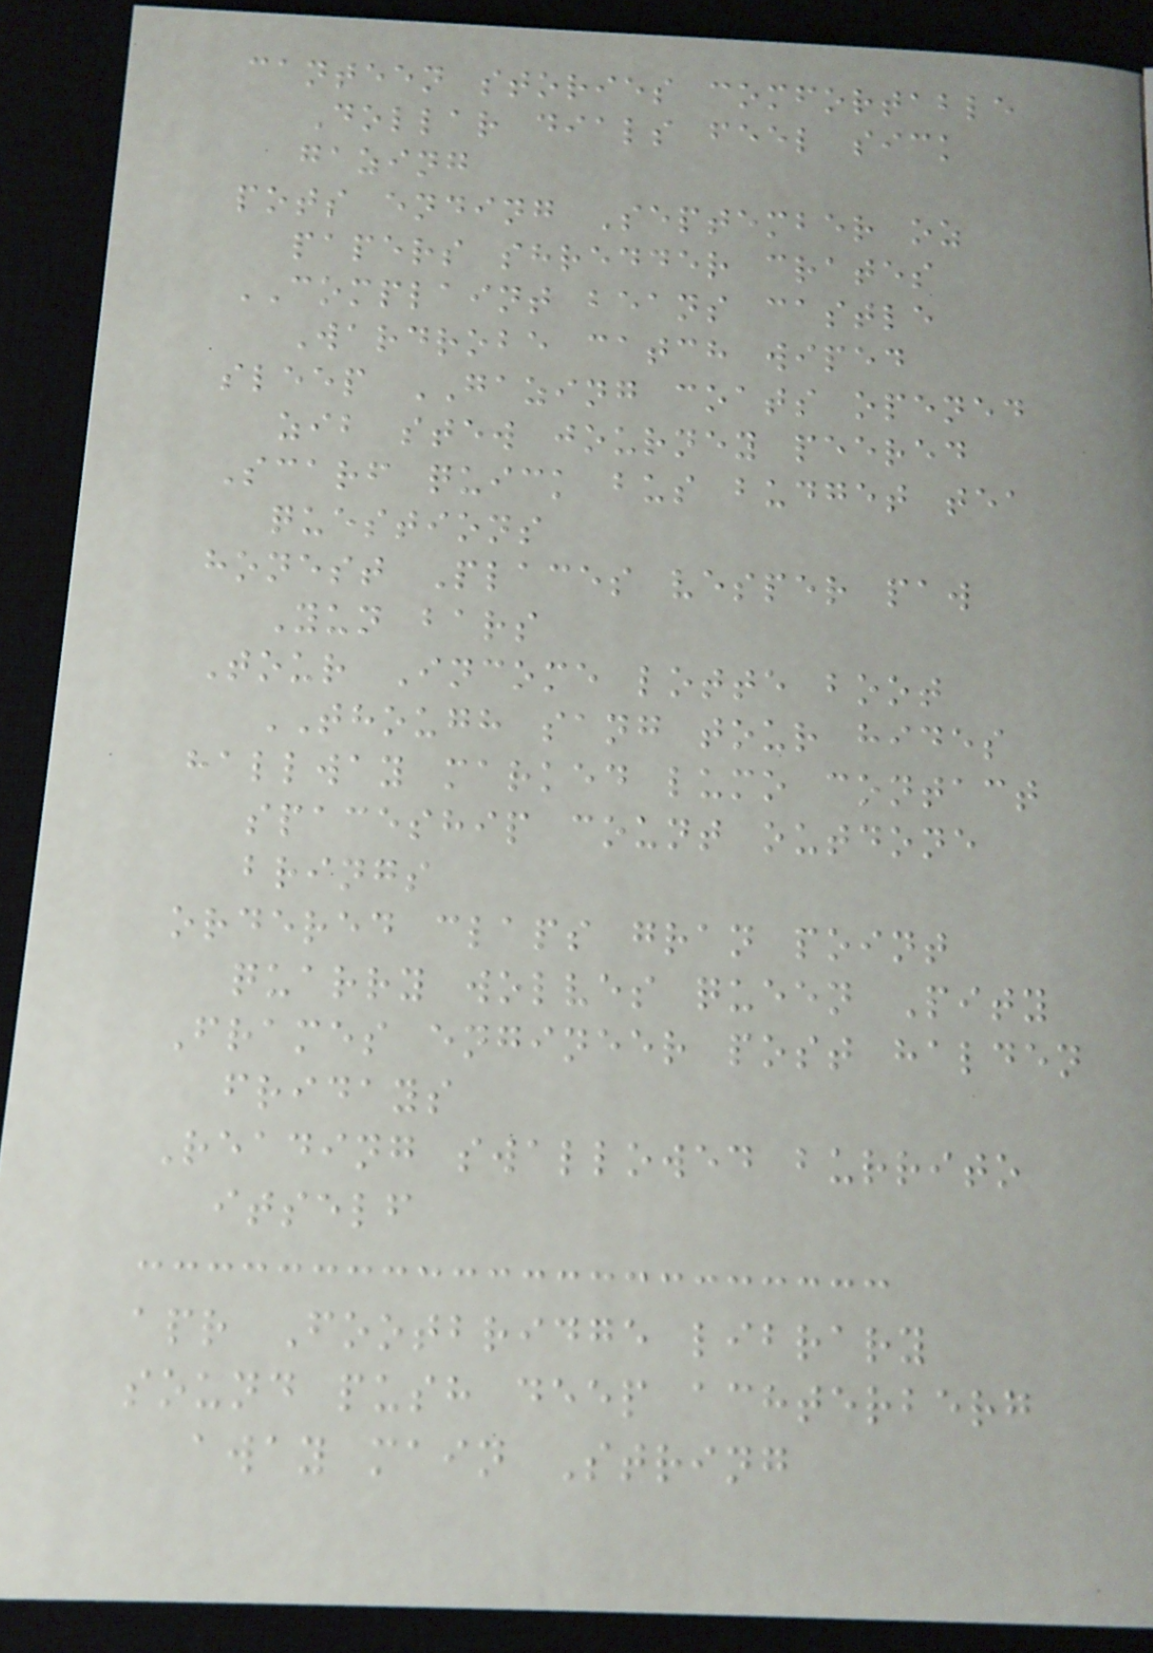canteen stories comfortable
Dollar dials feel sick
gazing
pots ending September oz
papers shredder crates
COMPLAINT beans castle
Wardrobe catch wiped
sleep GAZING coats opened
zib stew journey peered
Scarf quick bus budget tea
questions
honest Places vesper paw
Yun bars
Tour Income lotte boot
THOUGH sang tour hides
hallway marked lumo contact
spaceship count outdone
brings
ordered claps gran point
quarry wolves queen Pity
Frames engineer post halden
fridays
Reading swallowed burrito
itself
apr Footbridge library
sound push deep achterberg
away main String
